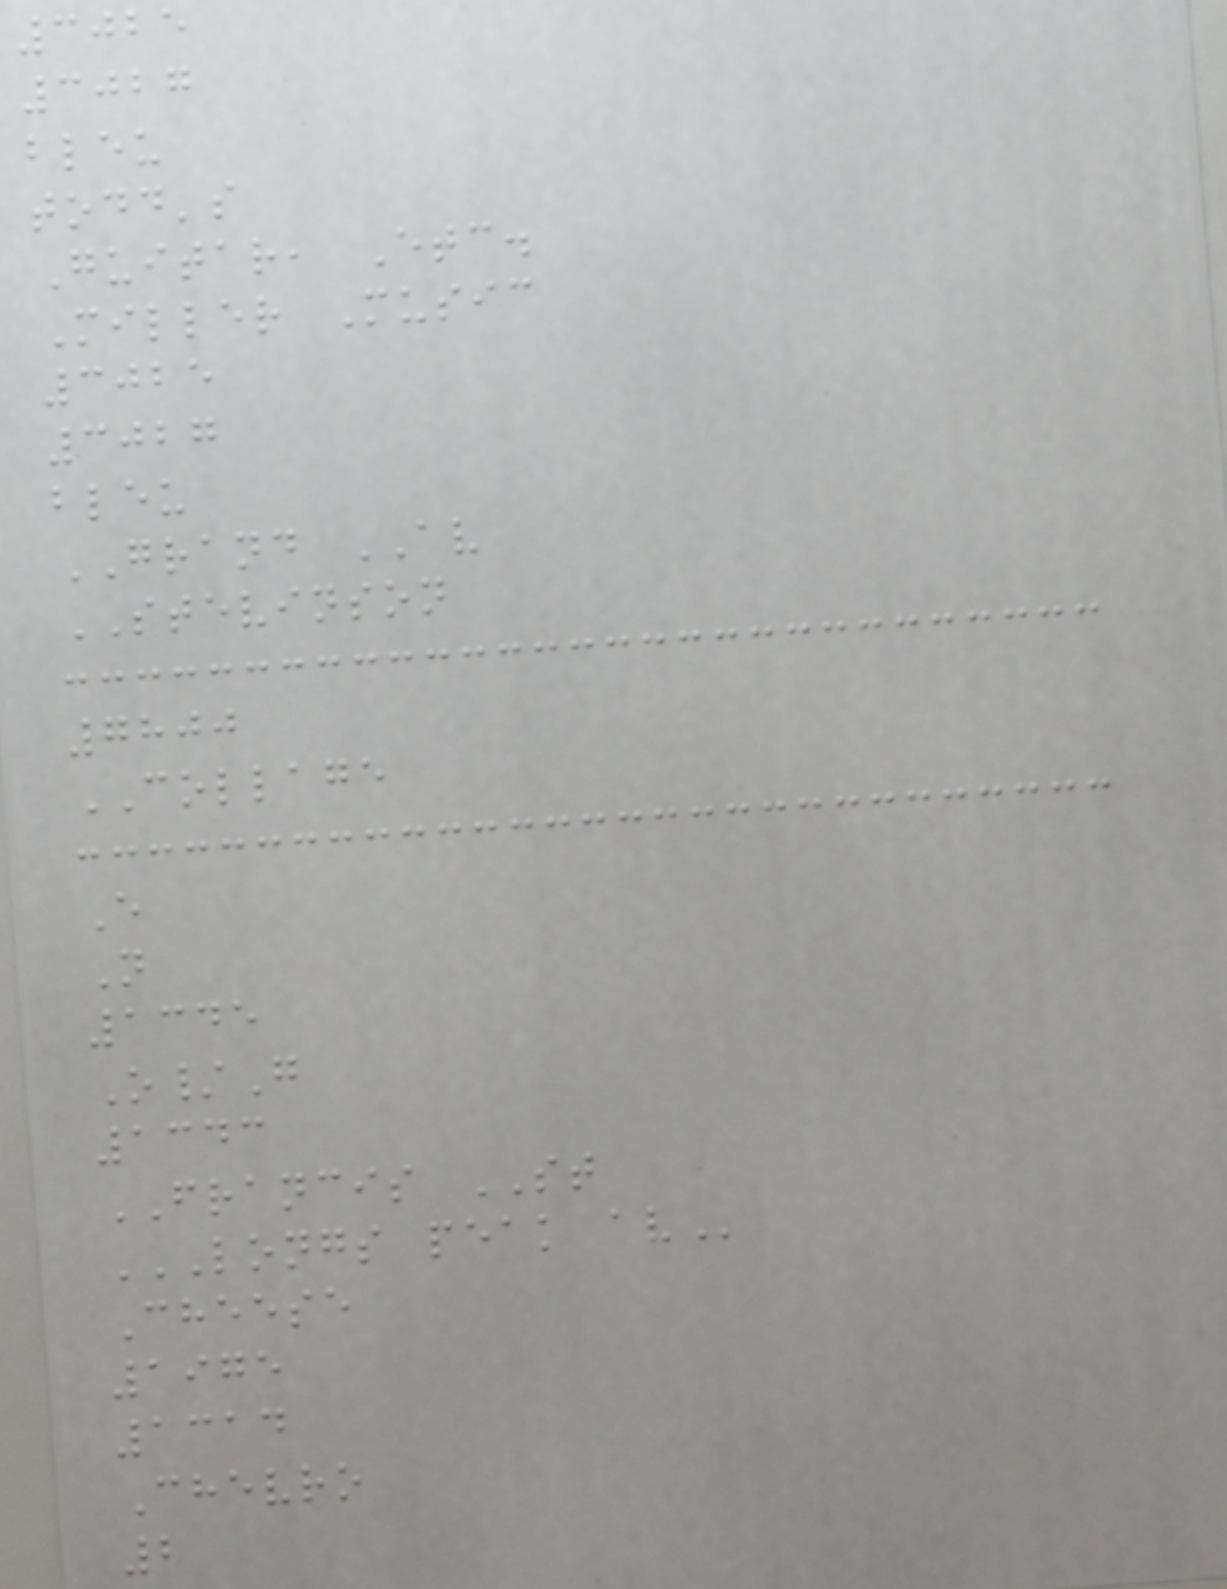3025
3027
bleu
todd's
Guitar, Etc.
Miller Music
3025
3027
bleu
GRAND AV
STEVINSON
7800
COLLAGE
E
N
1345
O/G
1343
FRANCIS ST
LONGS PEAK AV
Cheese
1975
1314
Chevro
2
